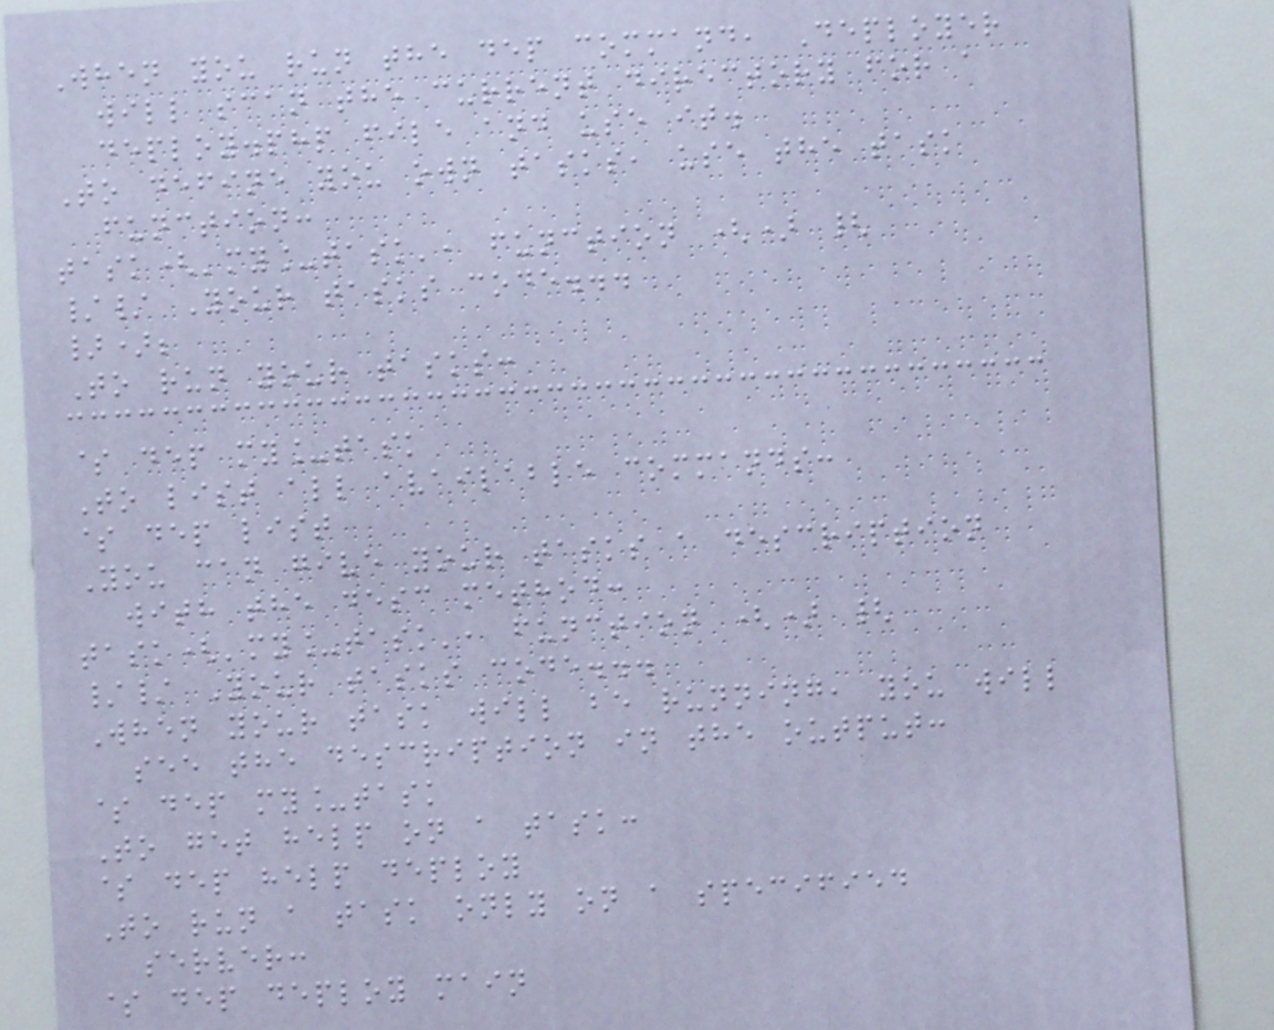When you run the dep command, Deployer
will scan the current directory for a
deploy.php file and use it.
To define you own tasks, use the task
function:
task('my_task', function () {
// Your tasks code...
});
To run your tasks:
$ dep my_task
To list all available commands:
$ dep list
You can give your tasks a description
with the desc method:
task('my_task', function () {
// Your tasks code...
When your task will be running, you will
see the description in the output:
$ dep my_task
To get help on a task:
$ dep help deploy
To run a task only on a specified
server:
$ dep deploy main
